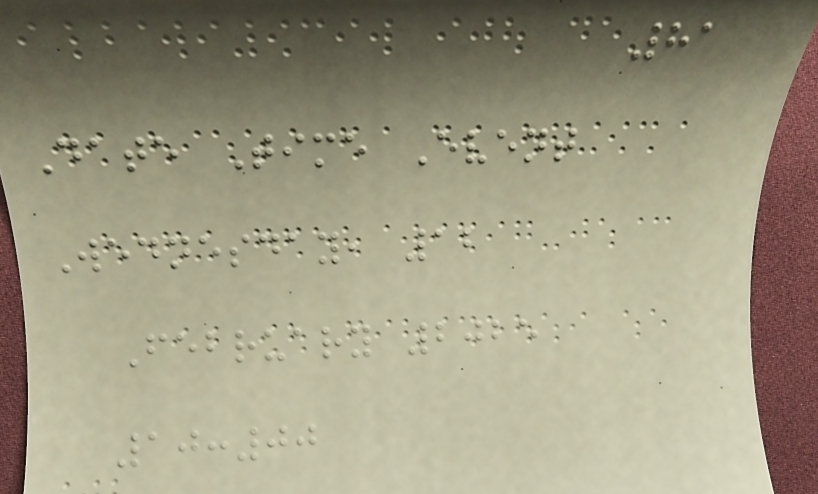81
Date Time Event
Wednesday, 12
February 2025
10:00
